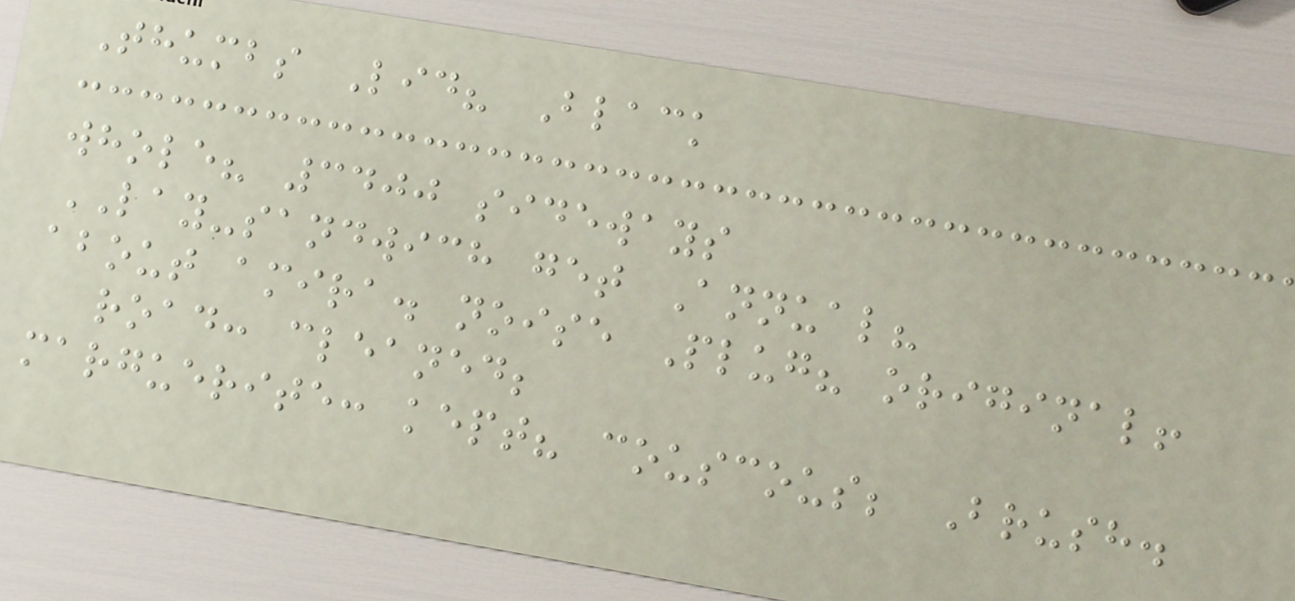Thumbs Lid? Black
whole? 3400 sideways
LAY-sandwich get Annual?
about amira. noise Plug? original!
road: cleaned;
marguerite: kept? couscous; Brush.
